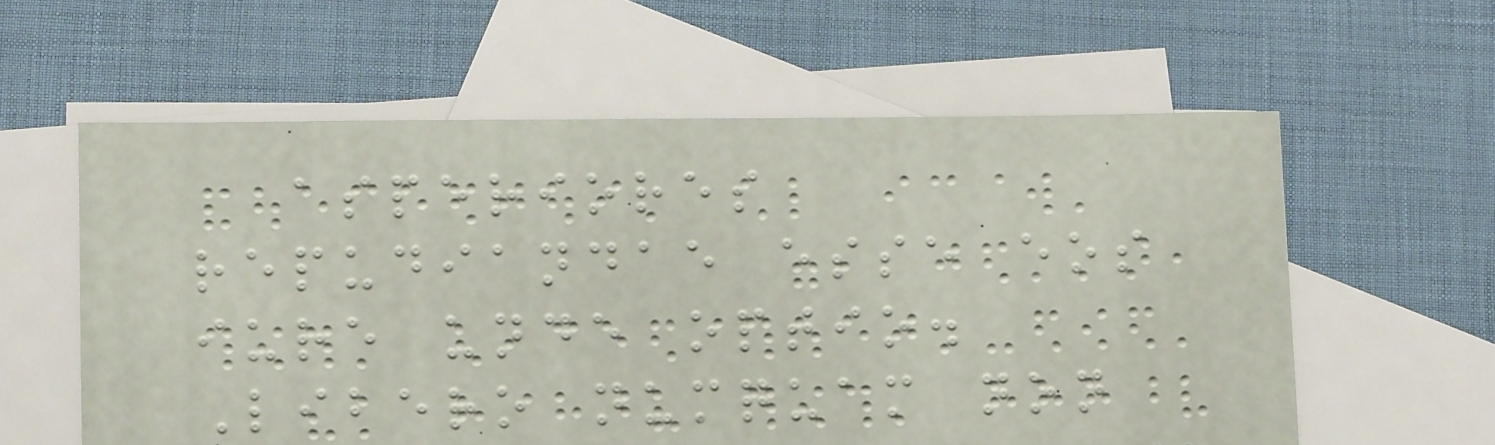asperiores
repudiandae esse eos
iure unde optio.
Libero numquam non
